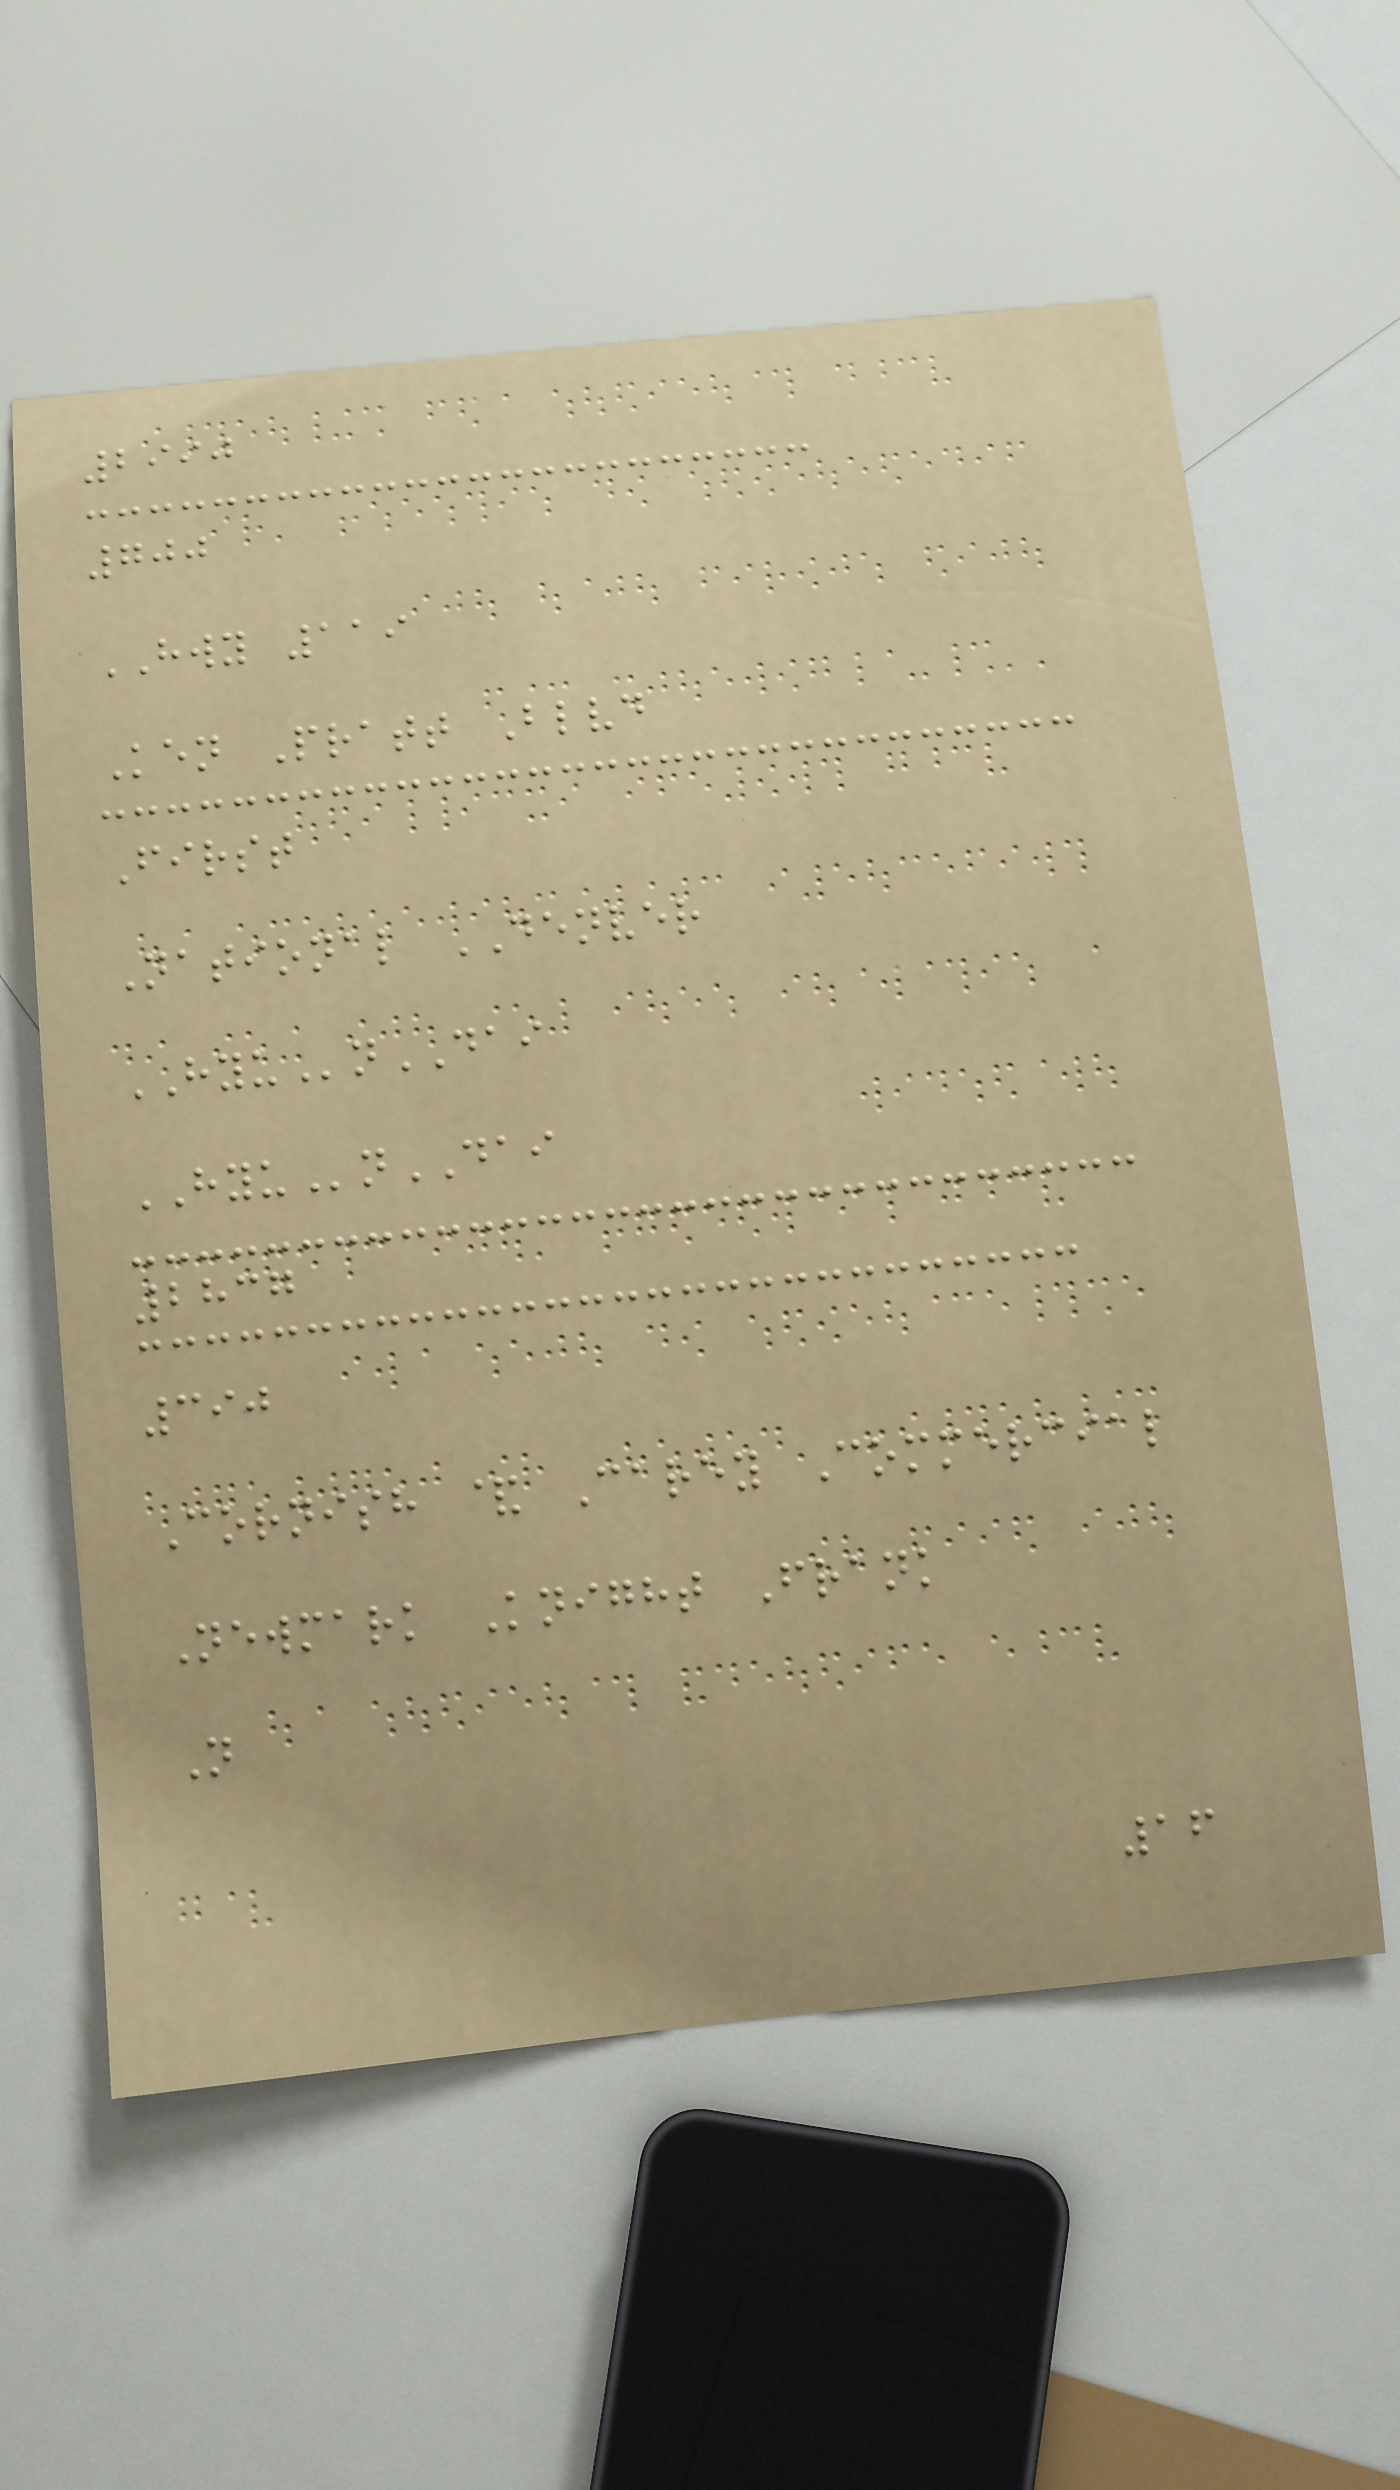2990
700
HWY 119
Ken Pratt Blvd
First
National DENVER
HYUnDAI
HYUnDAI
2837
390
Cornish & Carey Commercial
Newmark Knight Frank
N
16
